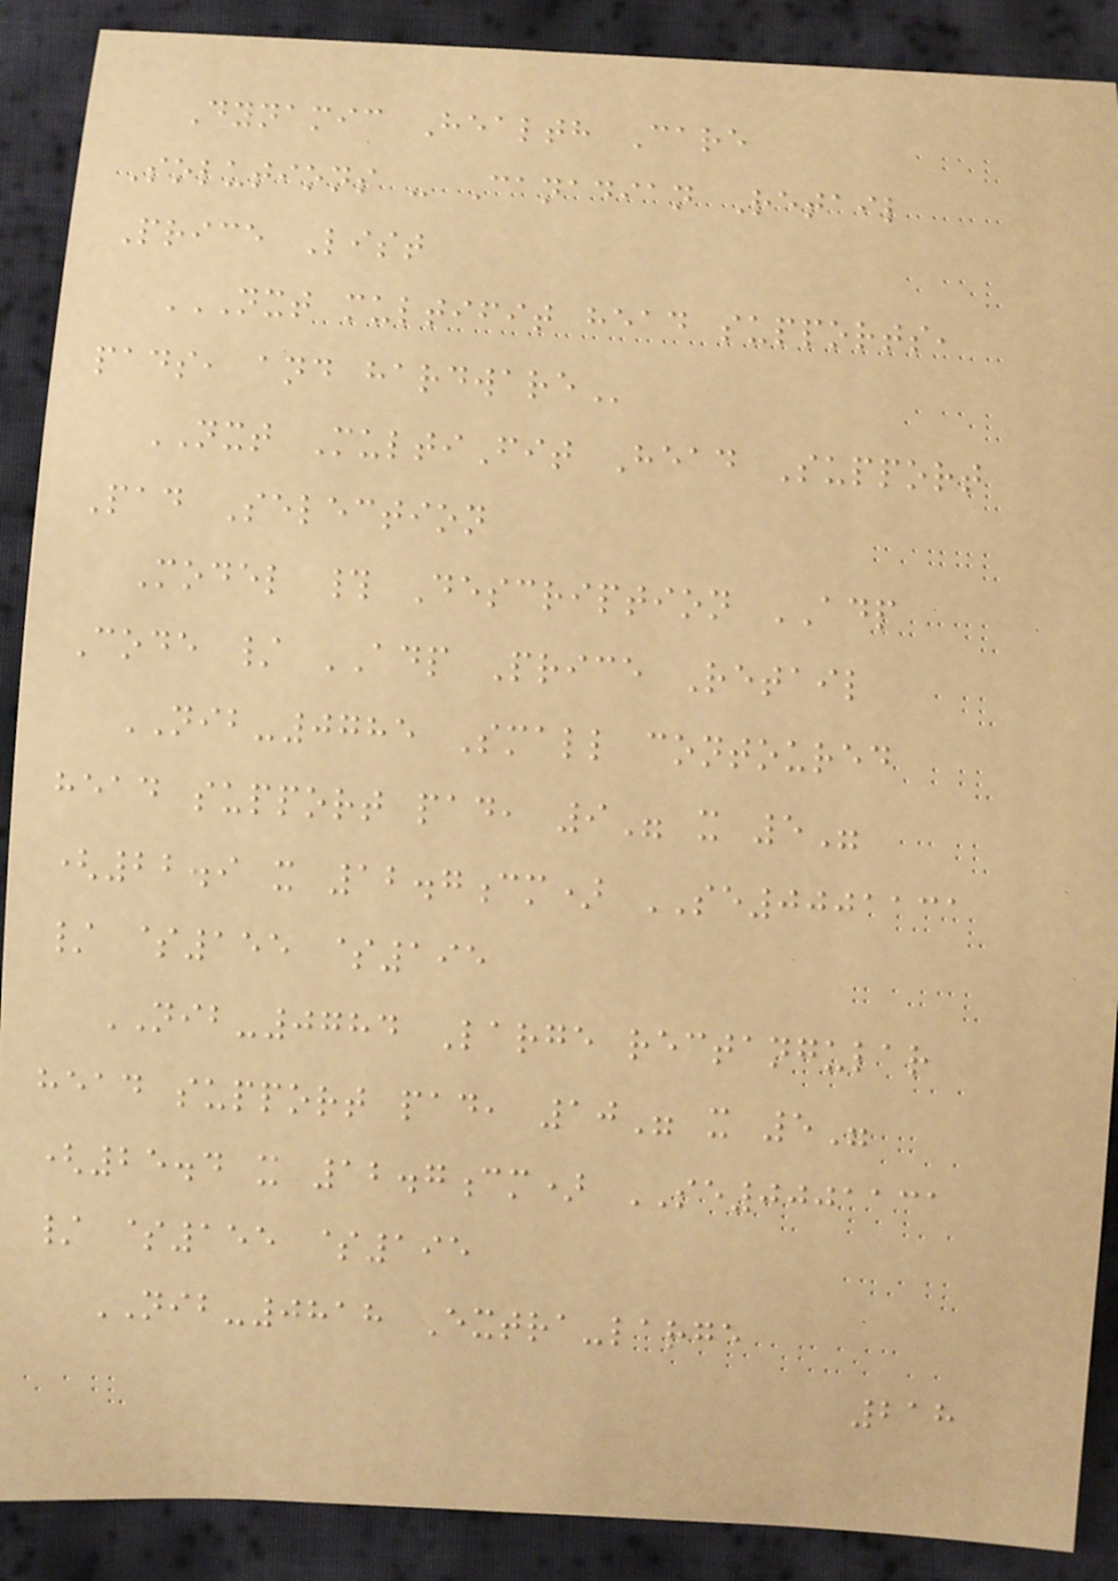Dynamic Health Care
Solutions - Canadian Retail
Price List
NXT MULTIFIT HEAD SUPPORTS,
PADS, AND HARDWARE
NXT MultiFit Head Support
Pad Selection
Model # Description ADP
Code / ADP Price Retail
NIB-0785 Small contoured
head support pad, 9" x 5"
(22.9 x 12.7cm) SE0001131
/ $155 $195
NIB-0784 Large rectangular
head support pad, 10" x 5"
(25.4 x 12.7cm) SE0001131
/ $155 $195
NIB-0818 Extra-large
218
